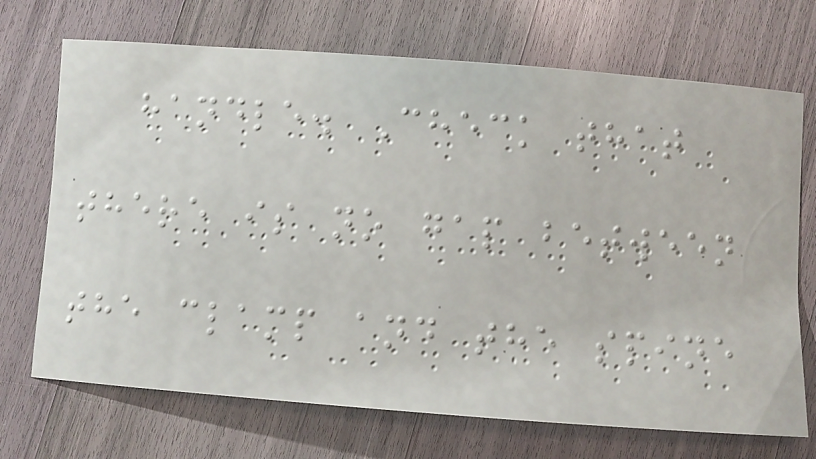handle. Check that
there is no gap between
the clamp and the spine
